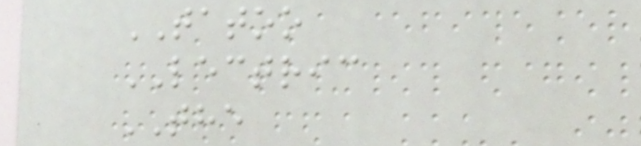TATOO
LECTRIC
THE
